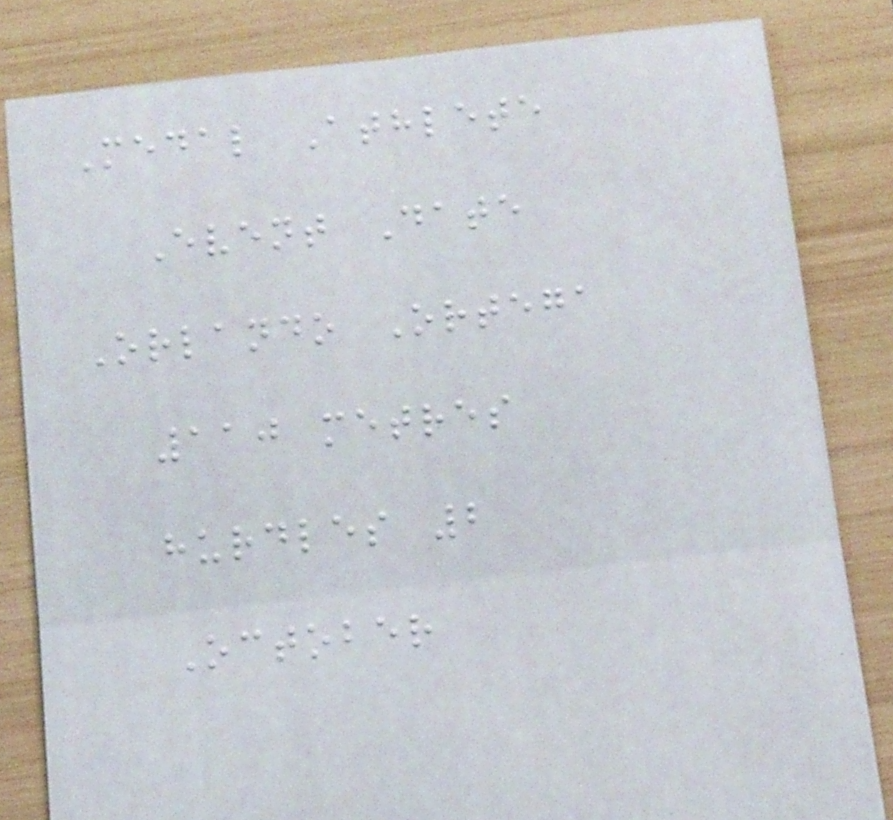Medal Athlete
Event Date
Orlando Ortega
110 metres
hurdles 2
October
